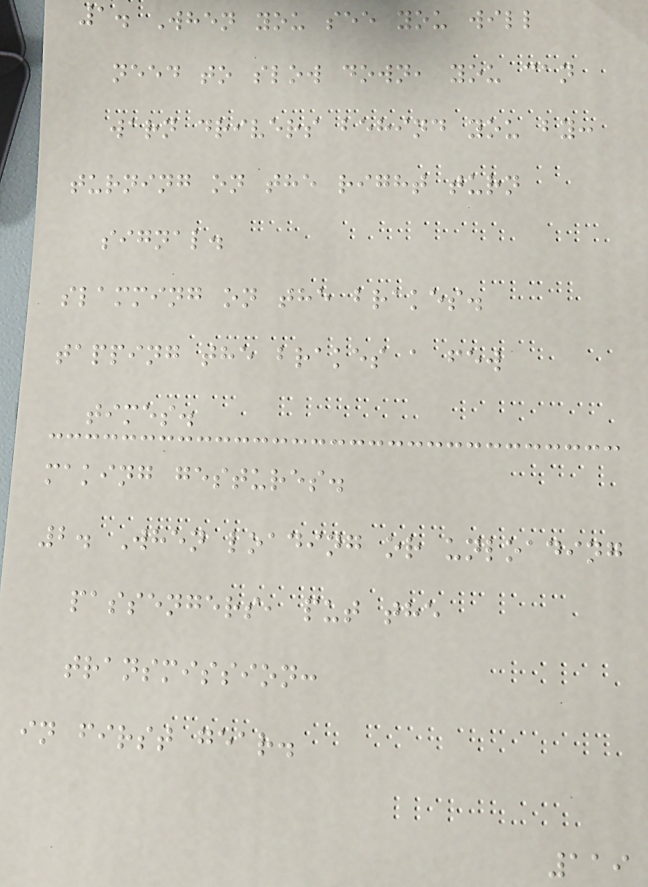1. When you see you will
need to slow down, you can
warn drivers behind you by:
turning on the right turn
signal.
slamming on the brakes.
tapping the brakes a few
times.
making gestures.
2. When loading or unloading
passengers, put the
transmission:
in first gear.
119
